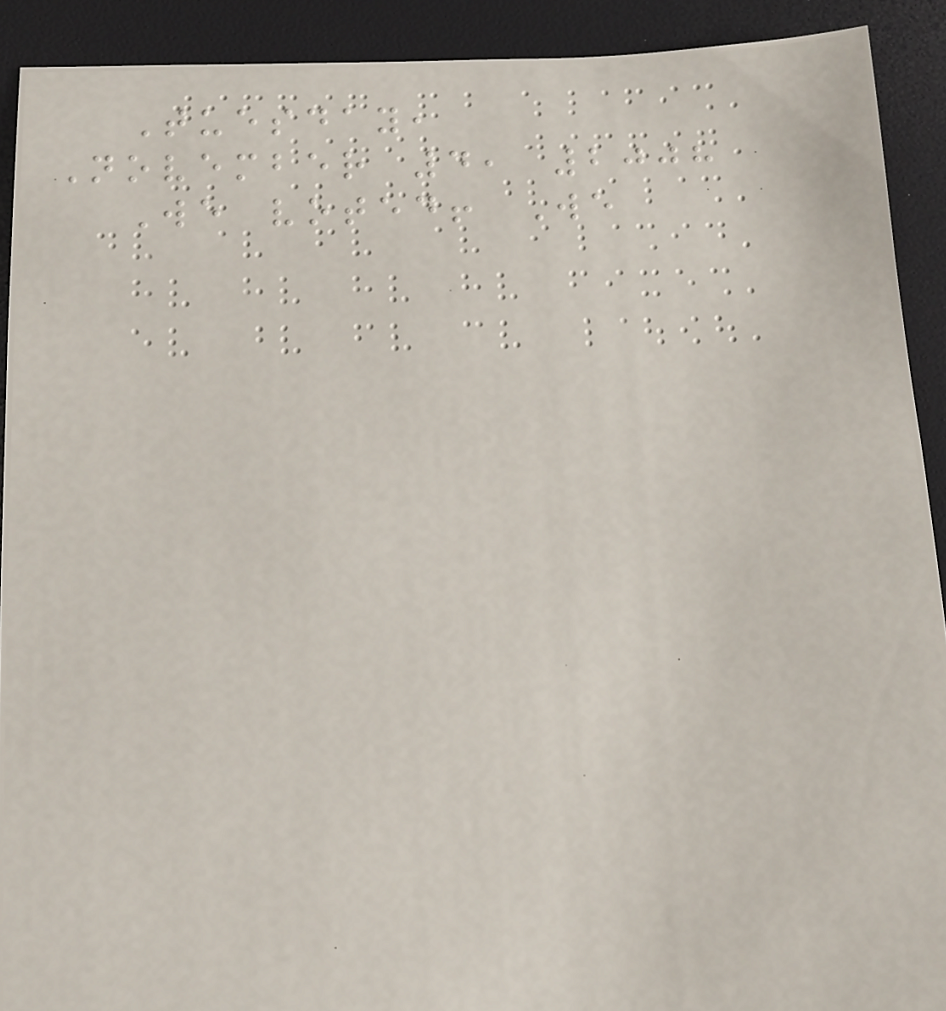Tuesday,
November 4, 2008
We voted! We
